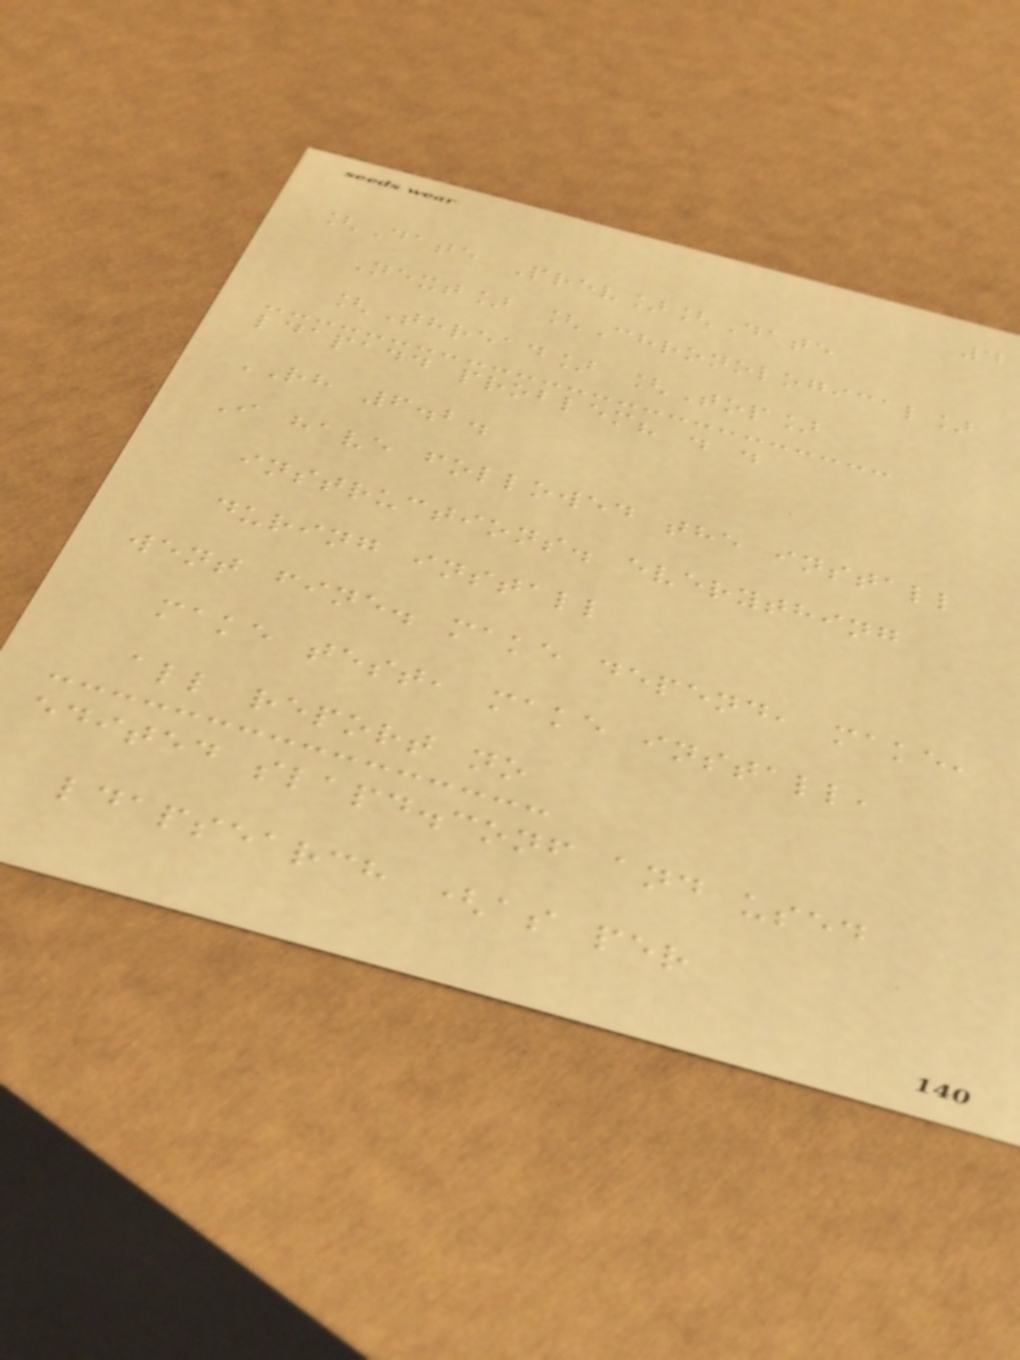4
[Date Prev][Date
Next] [Chronological]
[Thread] [Top]
ldapadd problem? . .
RH 6.2.
I have followed the install
instructions. everything
during install
went fine. make depend, make,
make test, make install,
all report no
edited slapd.conf and used
ldapsearch (as per
